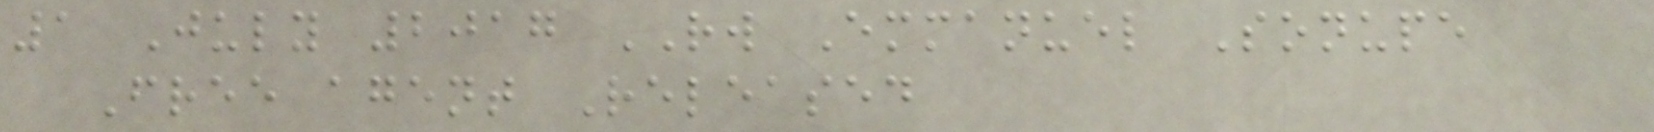1 July 2017 RW Emmanuel Sonupe
Free agent Released
